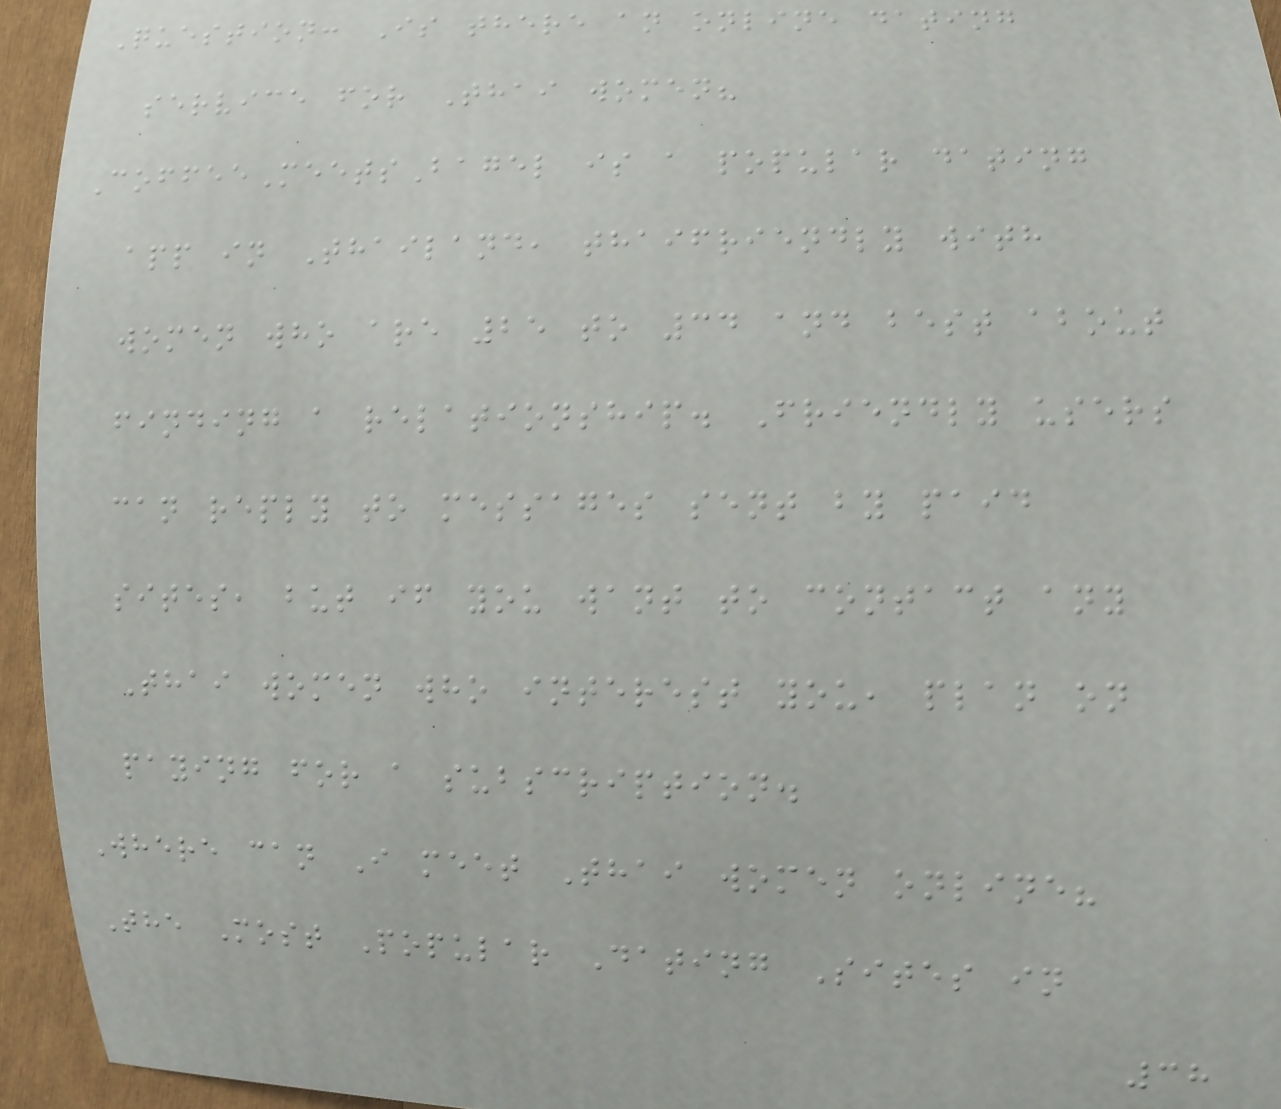Question: Is there an online dating
service for Thai women?
CoffeeMeetsBagel is a popular dating
app in Thailand, thaifriendly with
women who are 25 to 34 and best about
finding a relationship. Friendly users
can reply to messages sent by paid
sites, but if you want to contact any
Thai women who interest you, plan on
paying for a subscription.
Where can I meet Thai women online?
The Most Popular Dating Sites in
38
